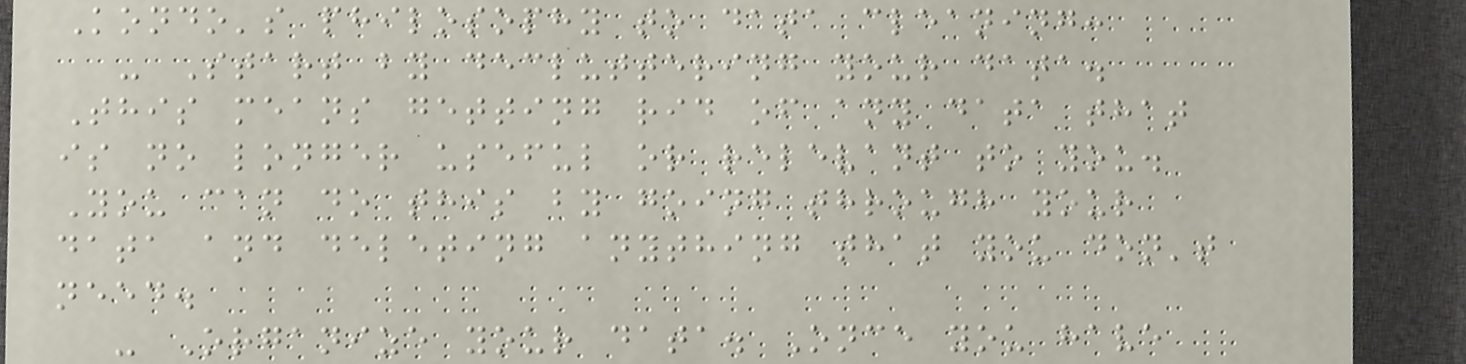Kondo's philosophy to data cleaning:
- Start by decluttering your data.
This means getting rid of any data that
is no longer useful or relevant to you.
You can do this by going through your
data and deleting anything that you don't
need.
- Organize your data. Once you have
